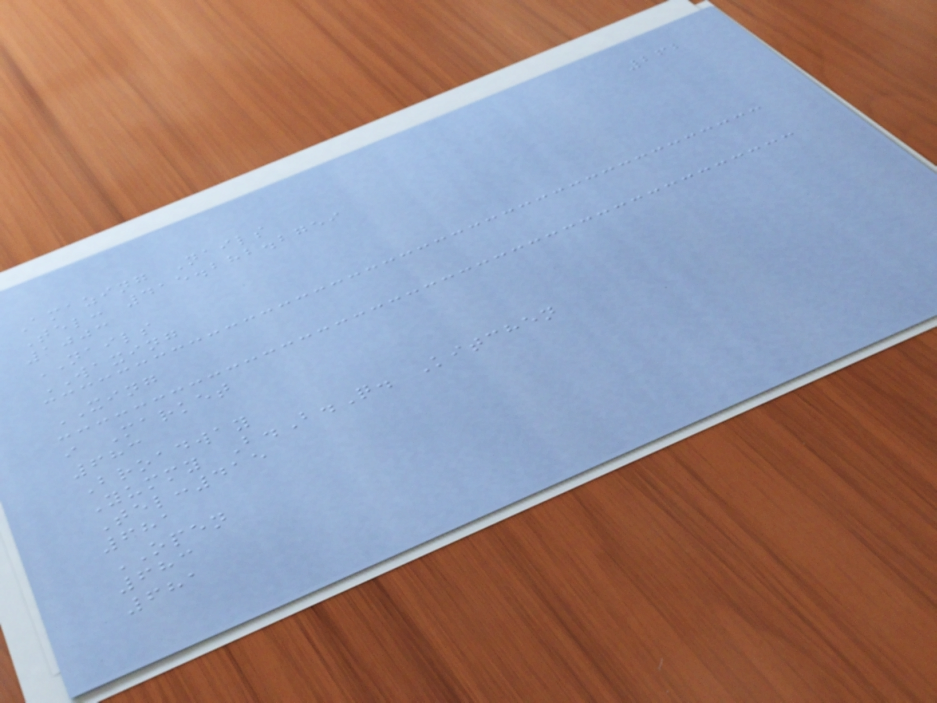262
Amazing Nails
Tel: 415.282.2759
1003
NAILS
WAXING
XING
i Market
683
Broadway
Yummy B.B.Q. Kitchen
Tel:415
681
OPEN
683
681
